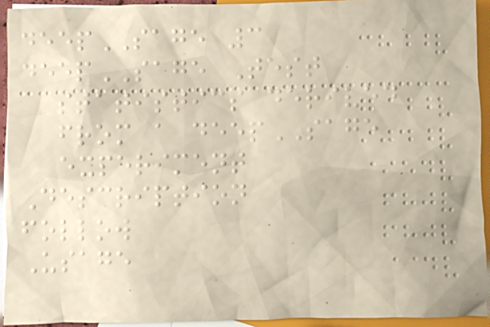deepSAGE 3
deepSAGE Test
statistics derived
from a deepSAGE
experiment
Description
follow
Usage
